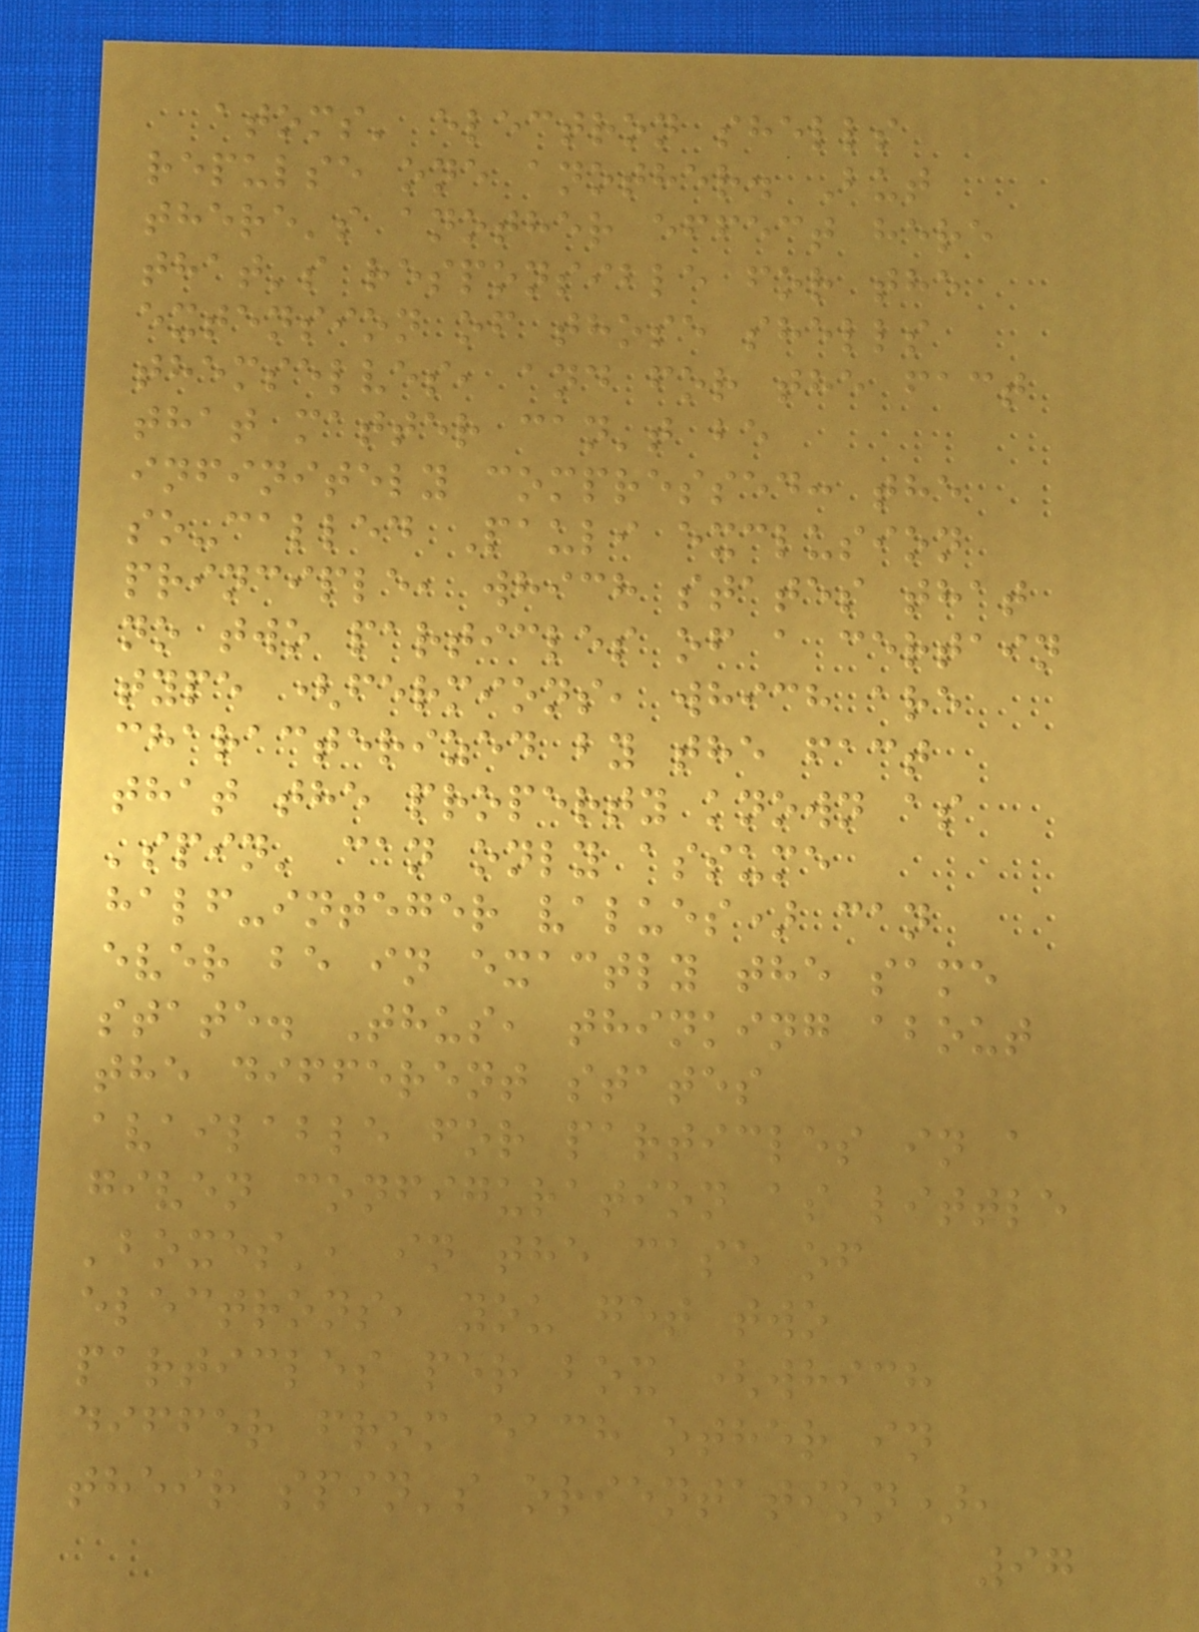atoms' electron shells
repulse one another. But
there's another effect here
that's responsible for the
extension of those shells
themselves, and for the fact
that matter can't be
infinitely compressed: the
so-called Pauli exclusion
principle, which states that
no two particles of a certain
type (fermions, which are
characterized by the fact
that the property known as
'spin' can only assume
half-integer values) can
ever be in exactly the same
state. Thus, thinking about
the different states
available for particles in a
given configuration as little
'boxes', in the case of
electrons, you get two
particles per box (which
differ from each other in
their spin's orientation),
97
